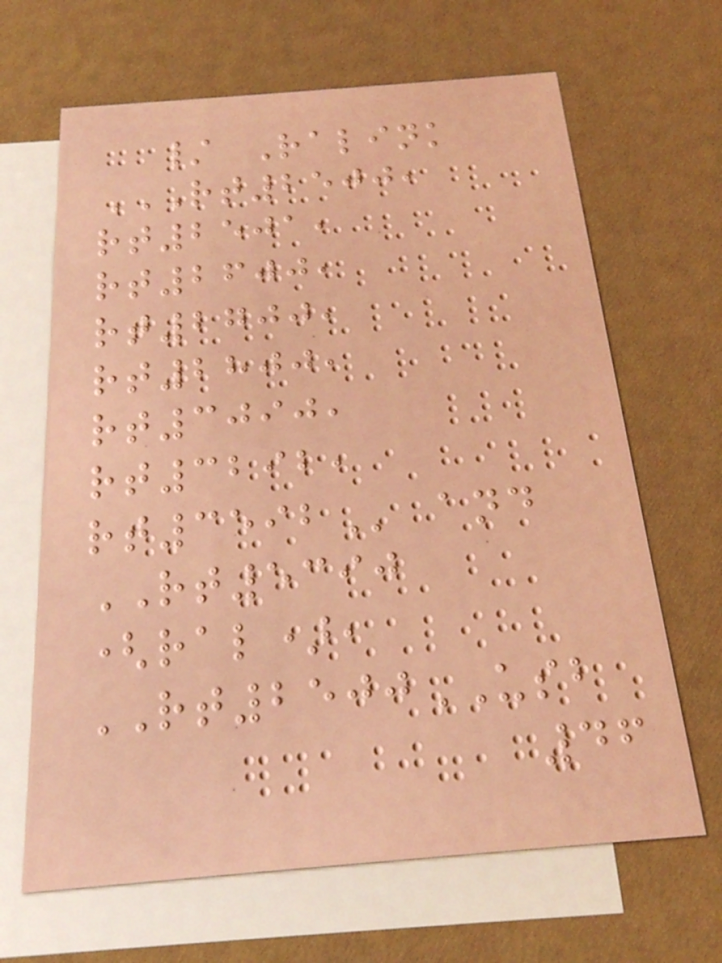/ Ralink
RT2500,
RT2501,
RT2600,
RT2700,
RT2800,
RT3090,
RT3292,
RT3592 and
RT5390
(ral),
RT2500USB
46
